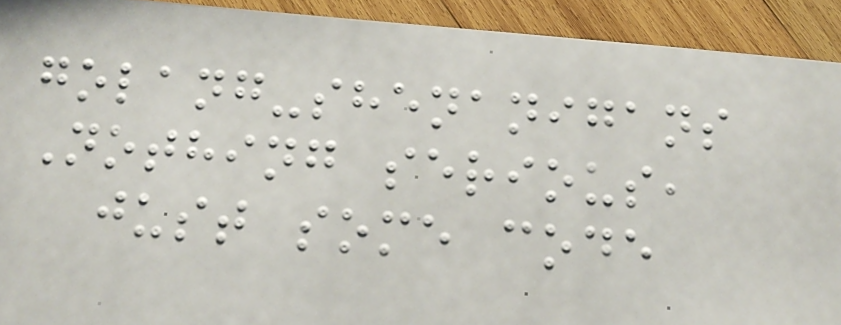golang-shenanigans
Nothing serious,
just some code
